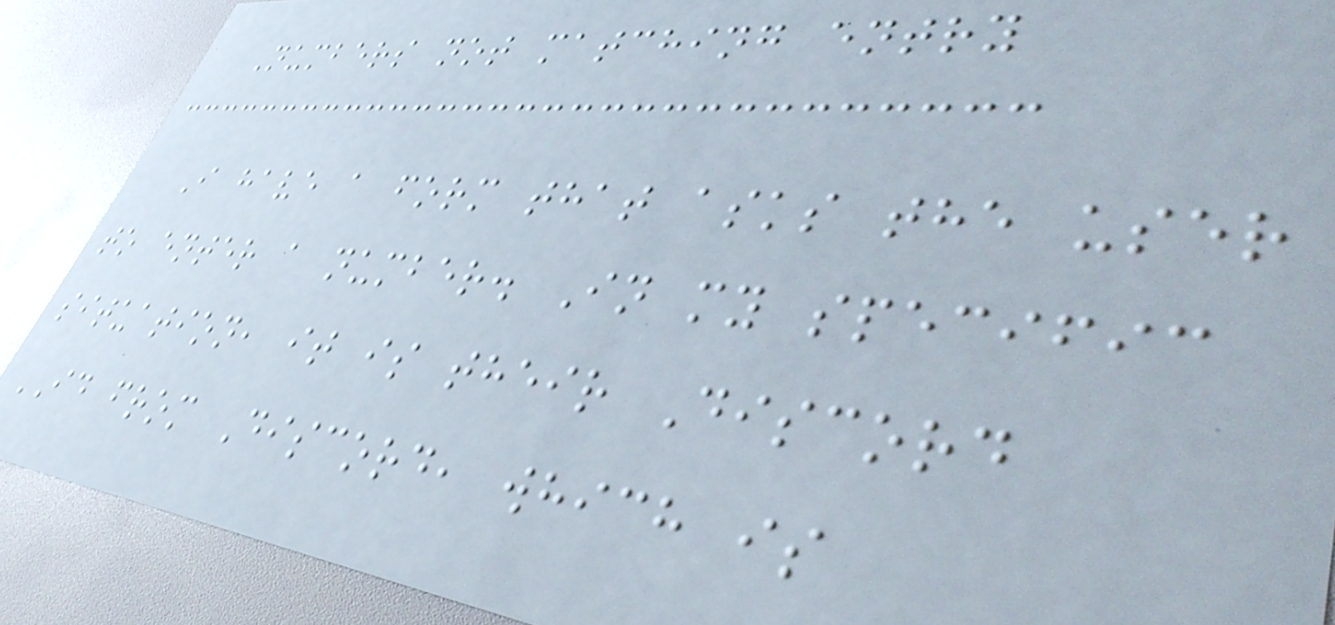Numbers not matching entry
I have a form that asks the user
to enter a number. In my specific
situation, it is their Discord
ID from Discord, which is
